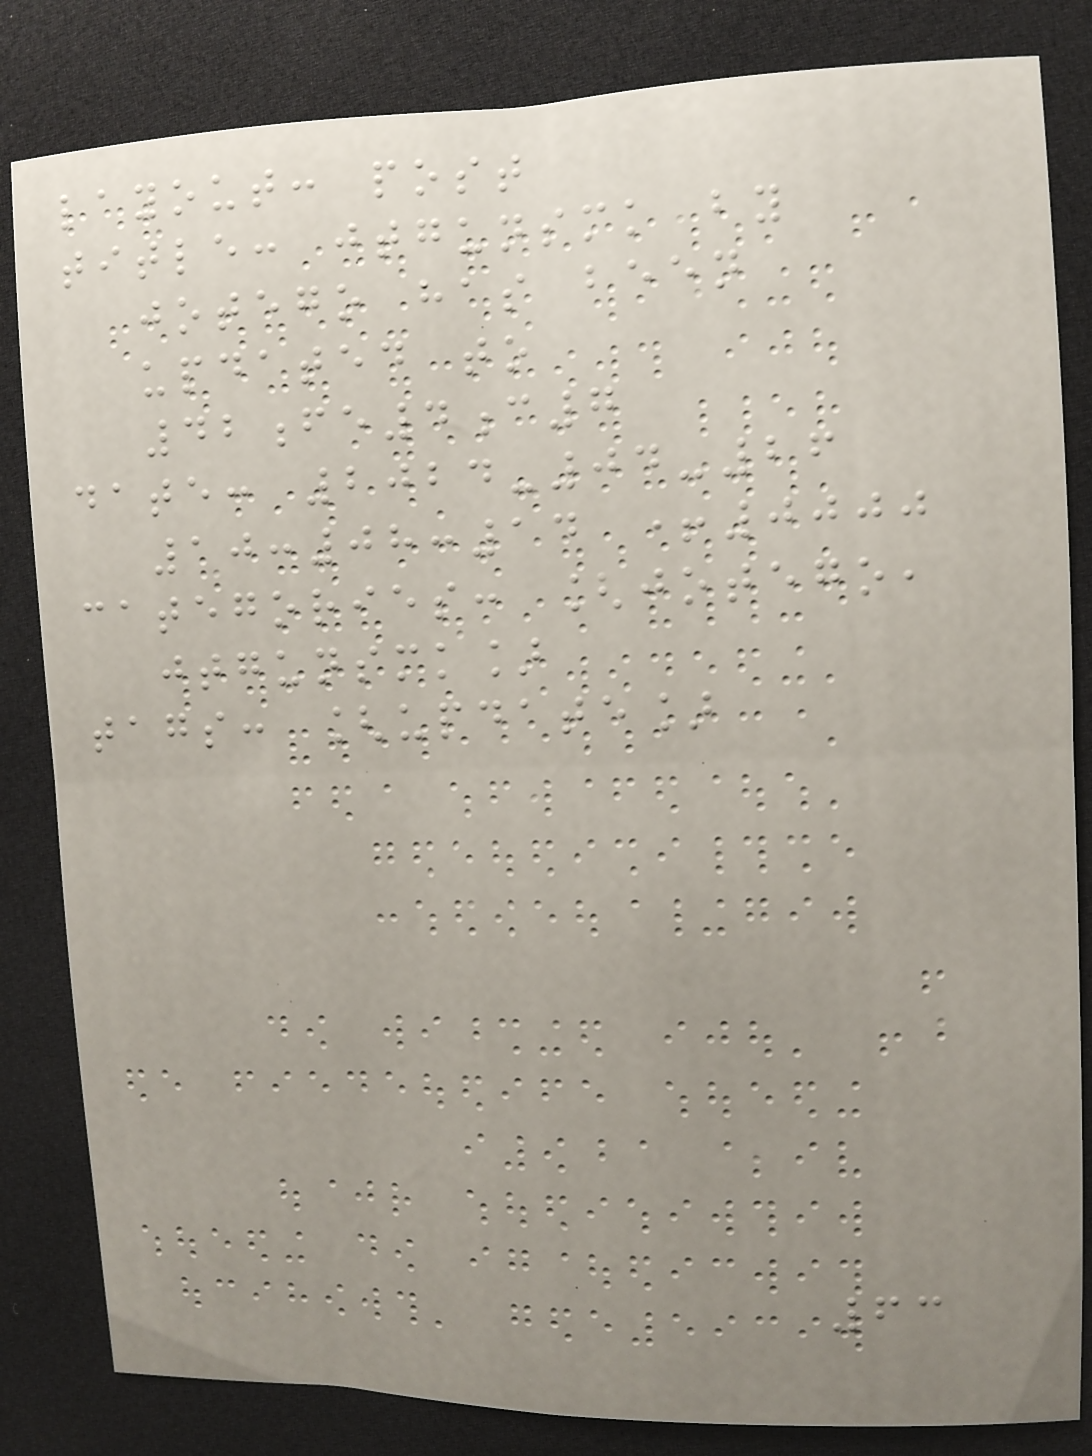layout: post
title: jtgunsmk by
jotego has been
updated to
42fe4c7
date: 2024-04-26
10:08:14 +0000
categories: [jotego,
jtgunsmk]
tags: [update]
63
